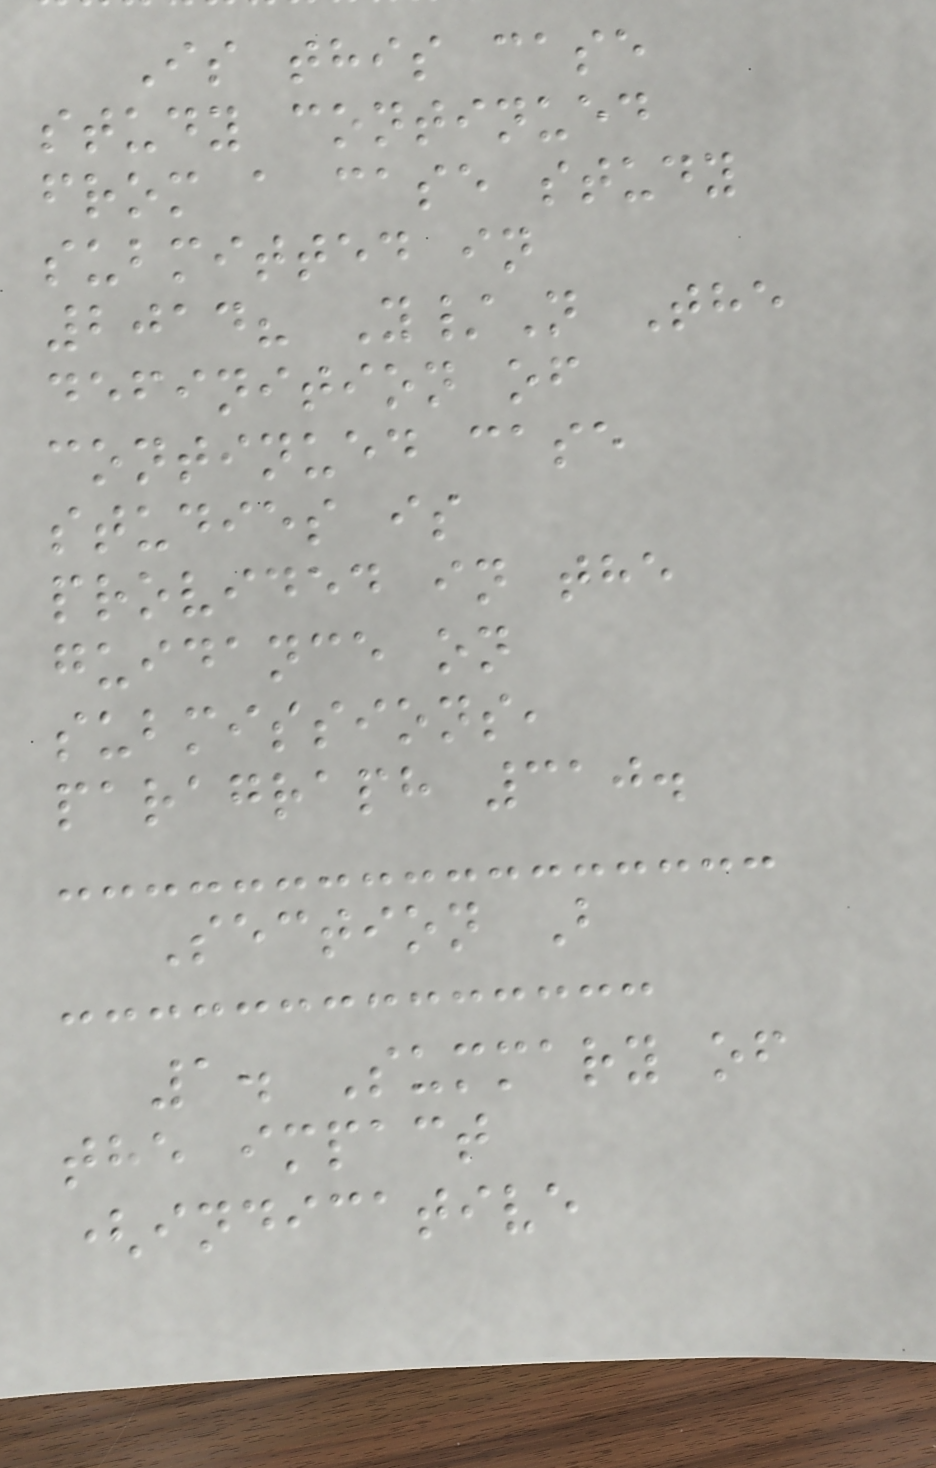Is this case
study continued
from a case study
submitted in
2014? Y/N The
definition of
continued case
studies is
provided in the
guidance on
submissions,
paragraph 310.
Section B
1. Summary of
the impact
(indicative
